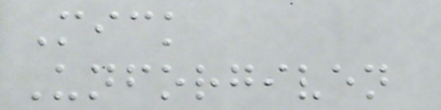Mick
Unforgiven
